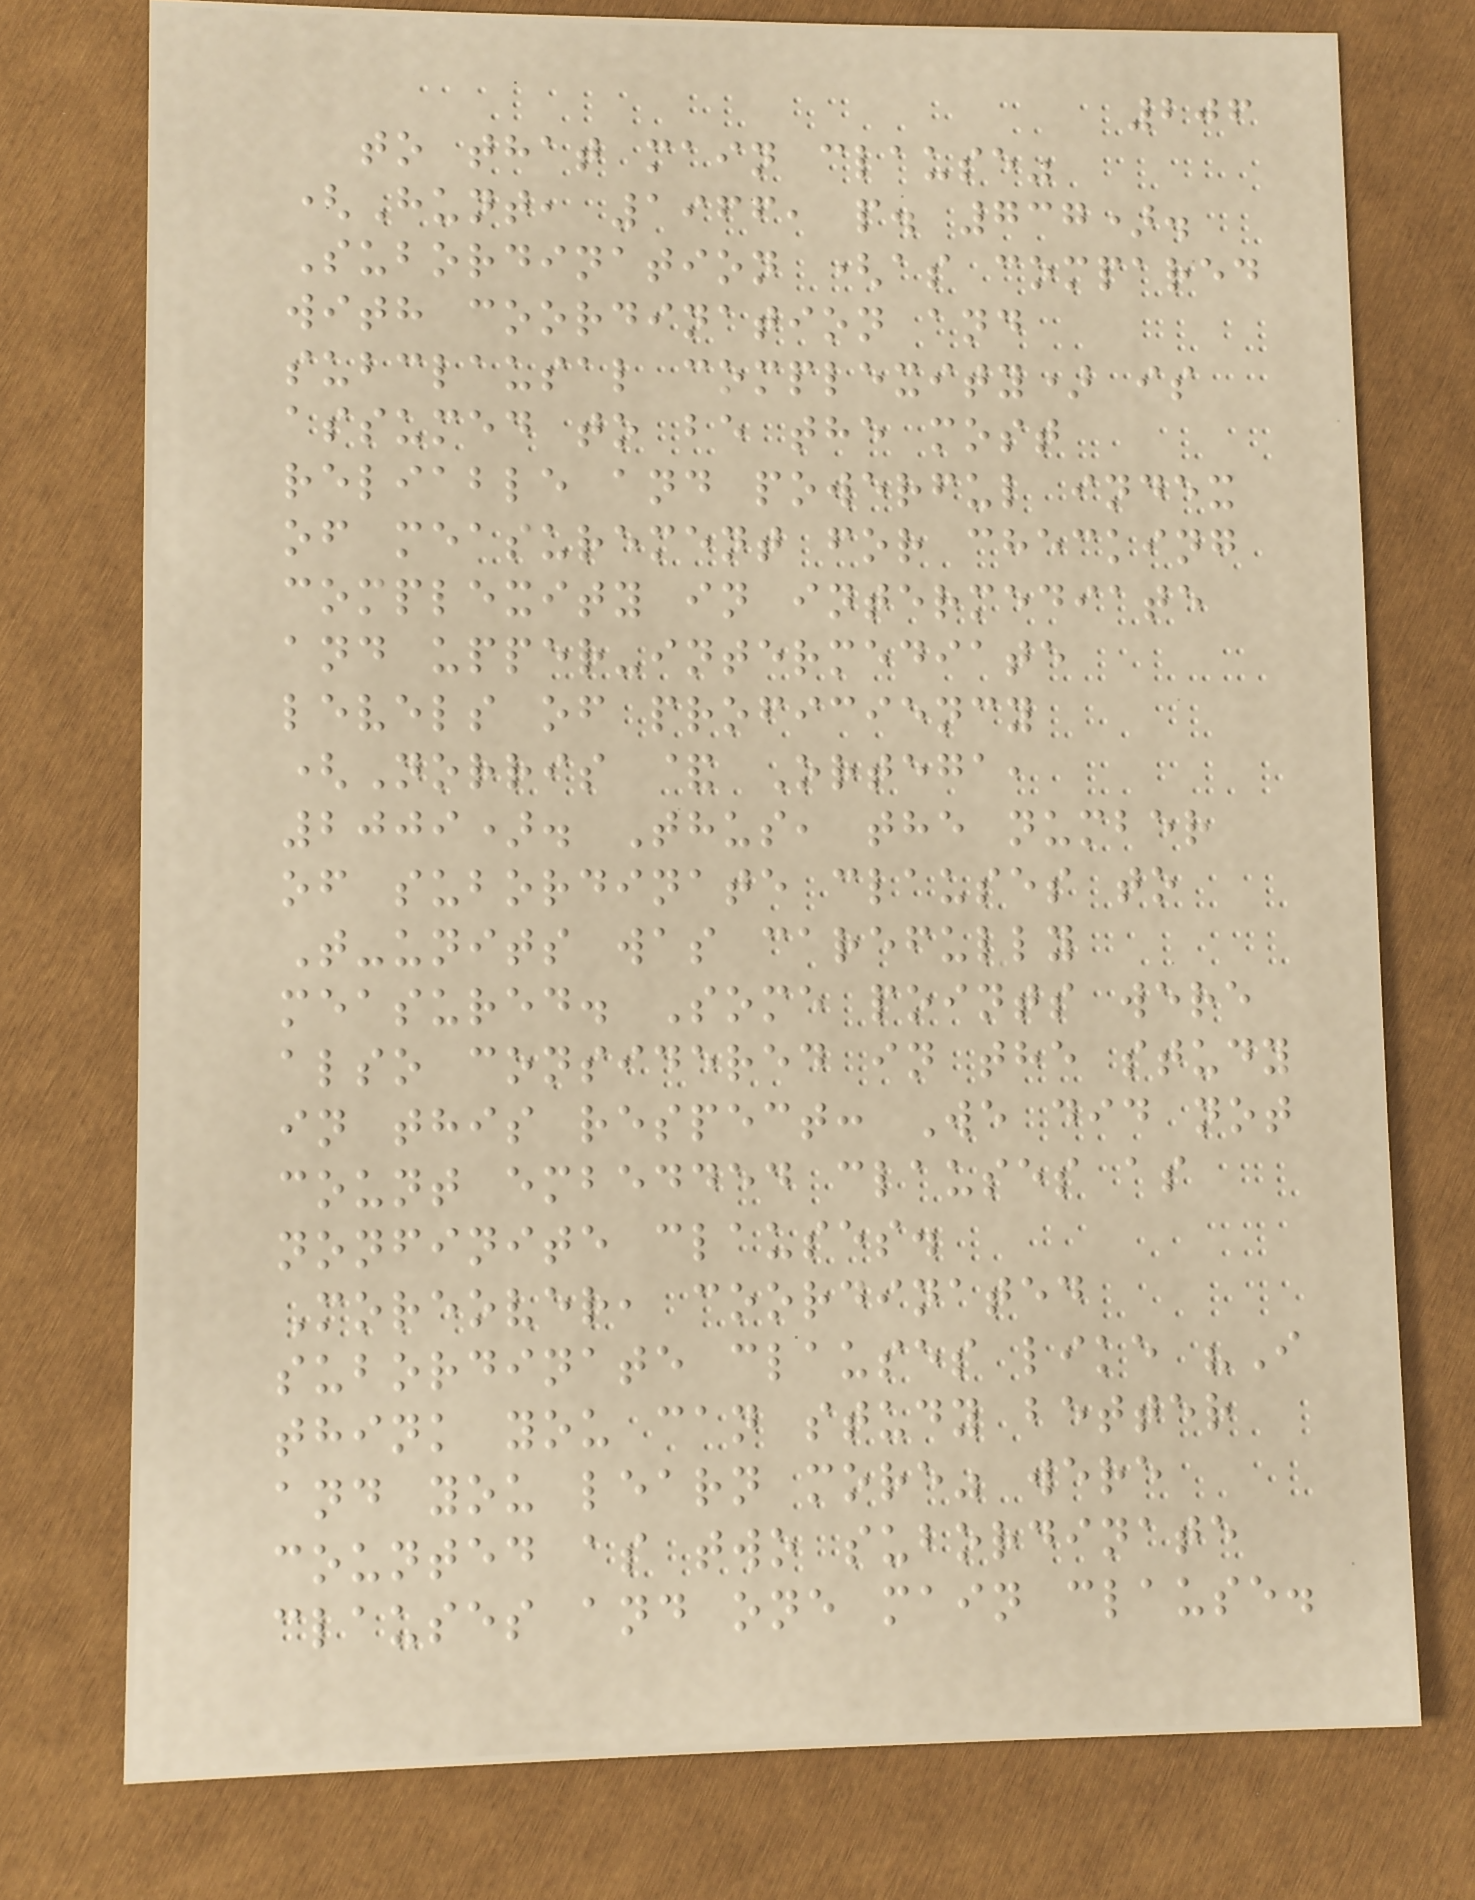206
to that main clause"
(Hunt, 1966, p. 737).
Subordination (as compared
with coordination and
subclausal complexity) is
assumed to be the most
reliable and powerful index
of measurement for checking
complexity in intermediate
and upper-intermediate
levels of proficiency
(Norris & Ortega,
2009). Thus, the number
of subordinate clauses to
T-units was carefully
measured. Some points were
also considered in the study
in this respect: We did not
count embedded clauses as
nonfinite clauses.
Moreover, coordinated
subordinate clauses like "I
think you can study better
and you learn more" were
counted as two subordinate
clauses and one main clause.
